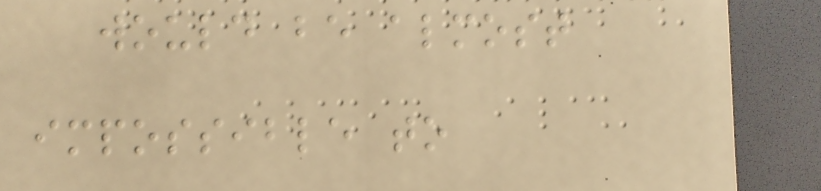would be almost
impossible to
